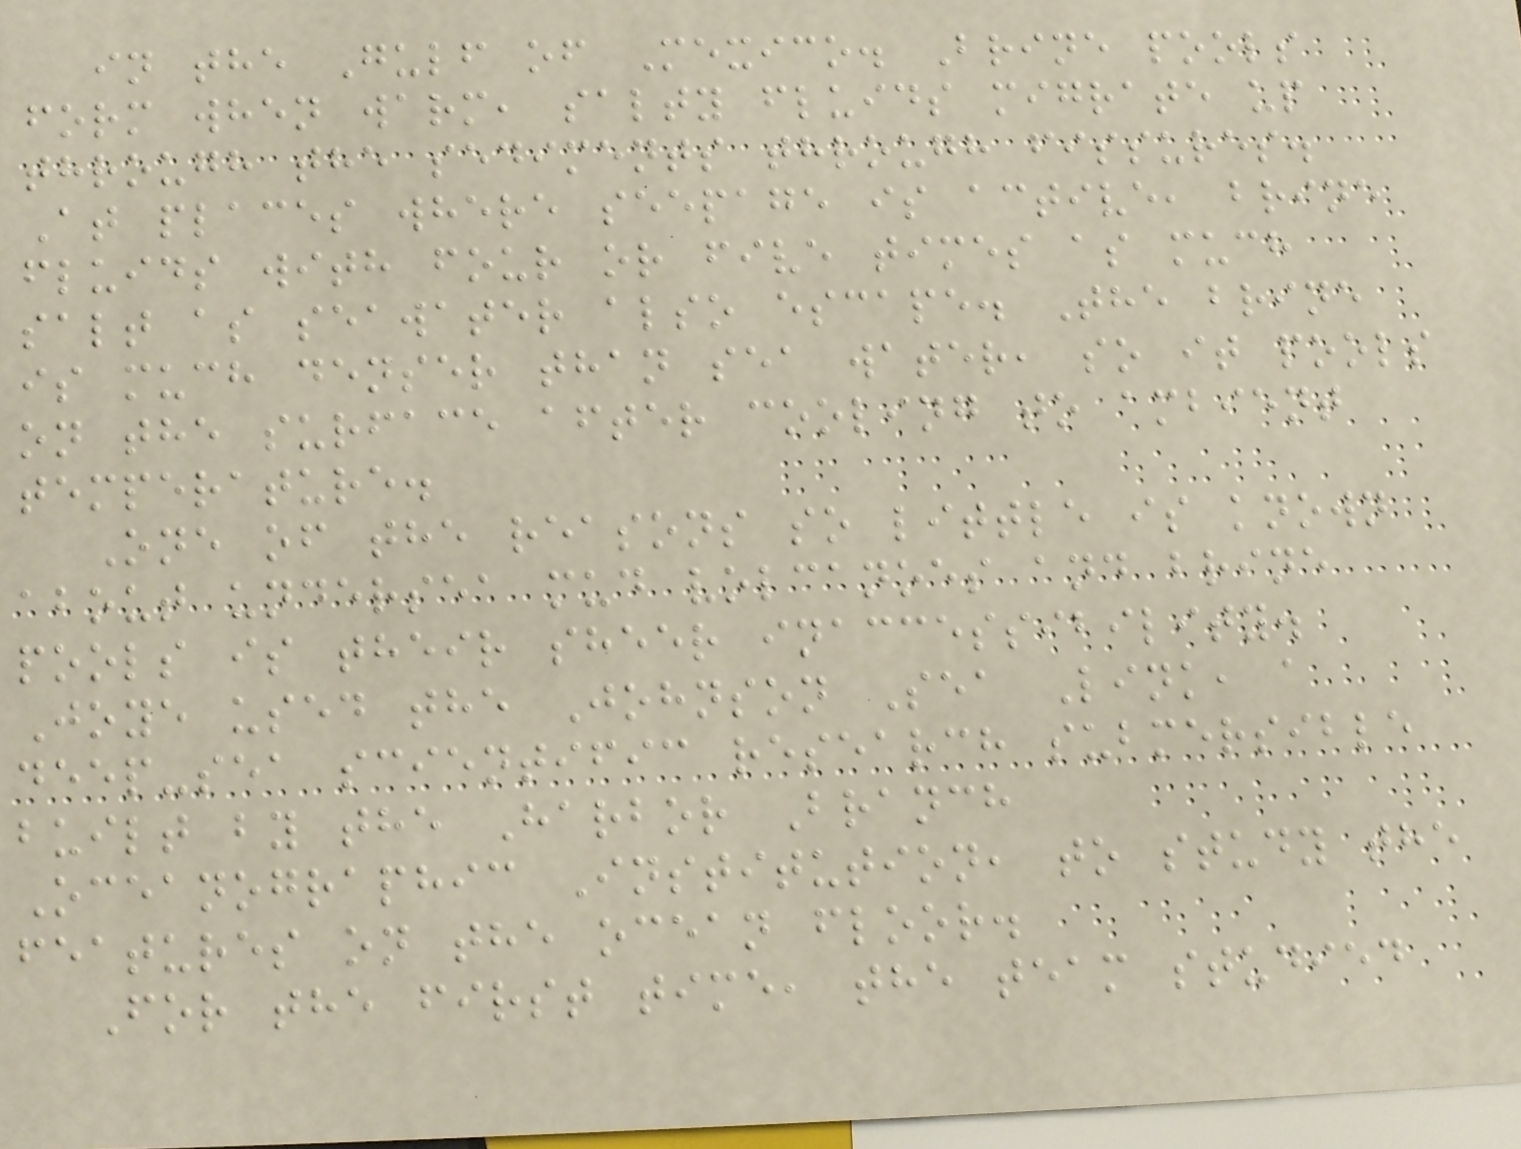in the Gulf of Mexico. Brine pools
form when warm, salty fluids migrate up
through the sediments through fissures.
At places where seepage is active, brine
fluids with four or five times as much
salt as seawater also escape. The brine
is much denser than sea water, so it pools
on the surface after cooling to ambient
temperature.
One of the reasons so little is known
about undersea mud volcanoes and brine
pools is their sheer inaccessibility.
Joye used the Johnson Sea Link, a
deep-sea scientific research submersible
built by the Harbor Branch
Oceanographic Institution, to study the
features on the ocean floor.
For the first time, the team studied
